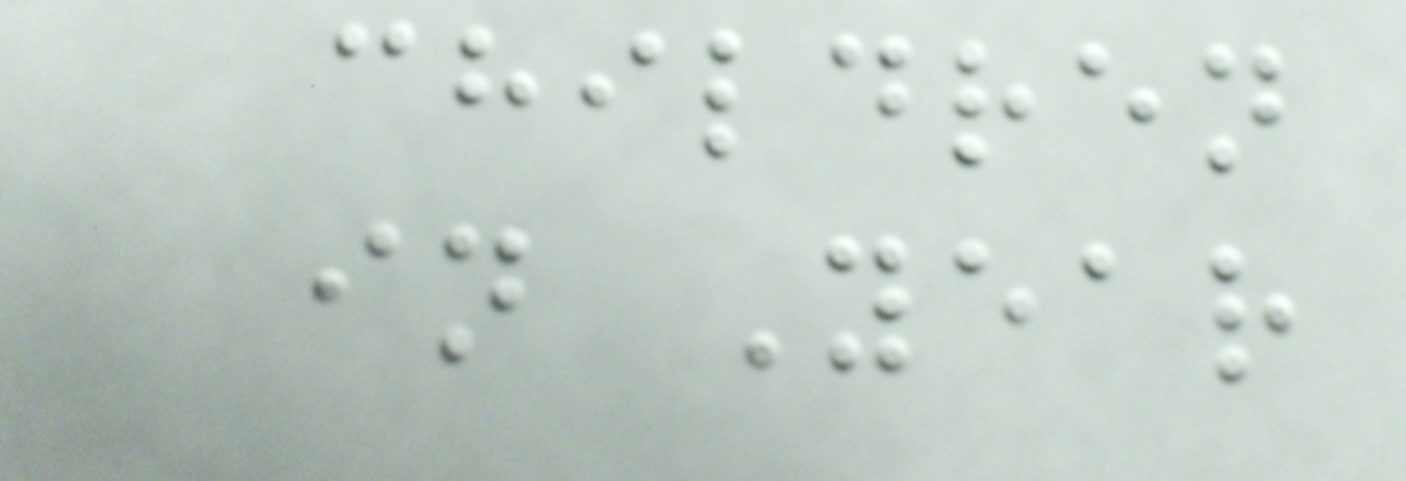children
in Year
